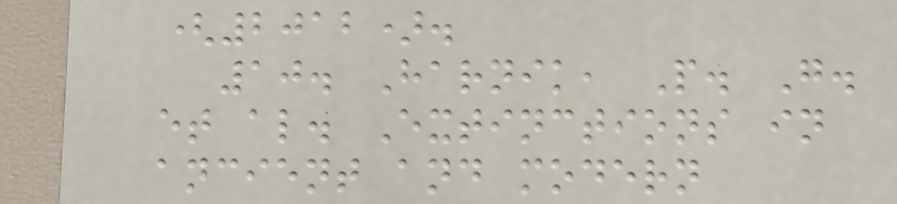(2012).
10. Harnik, P. G.
et al. Extinctions in
ancient and modern
